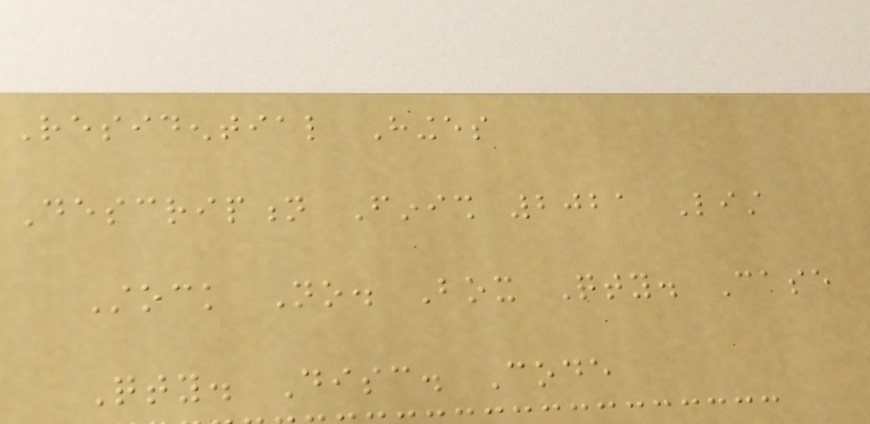Residential Hinges
Description Finish 2021 List
Stock No. Box Qty. Case
Qty. Disc. Code
